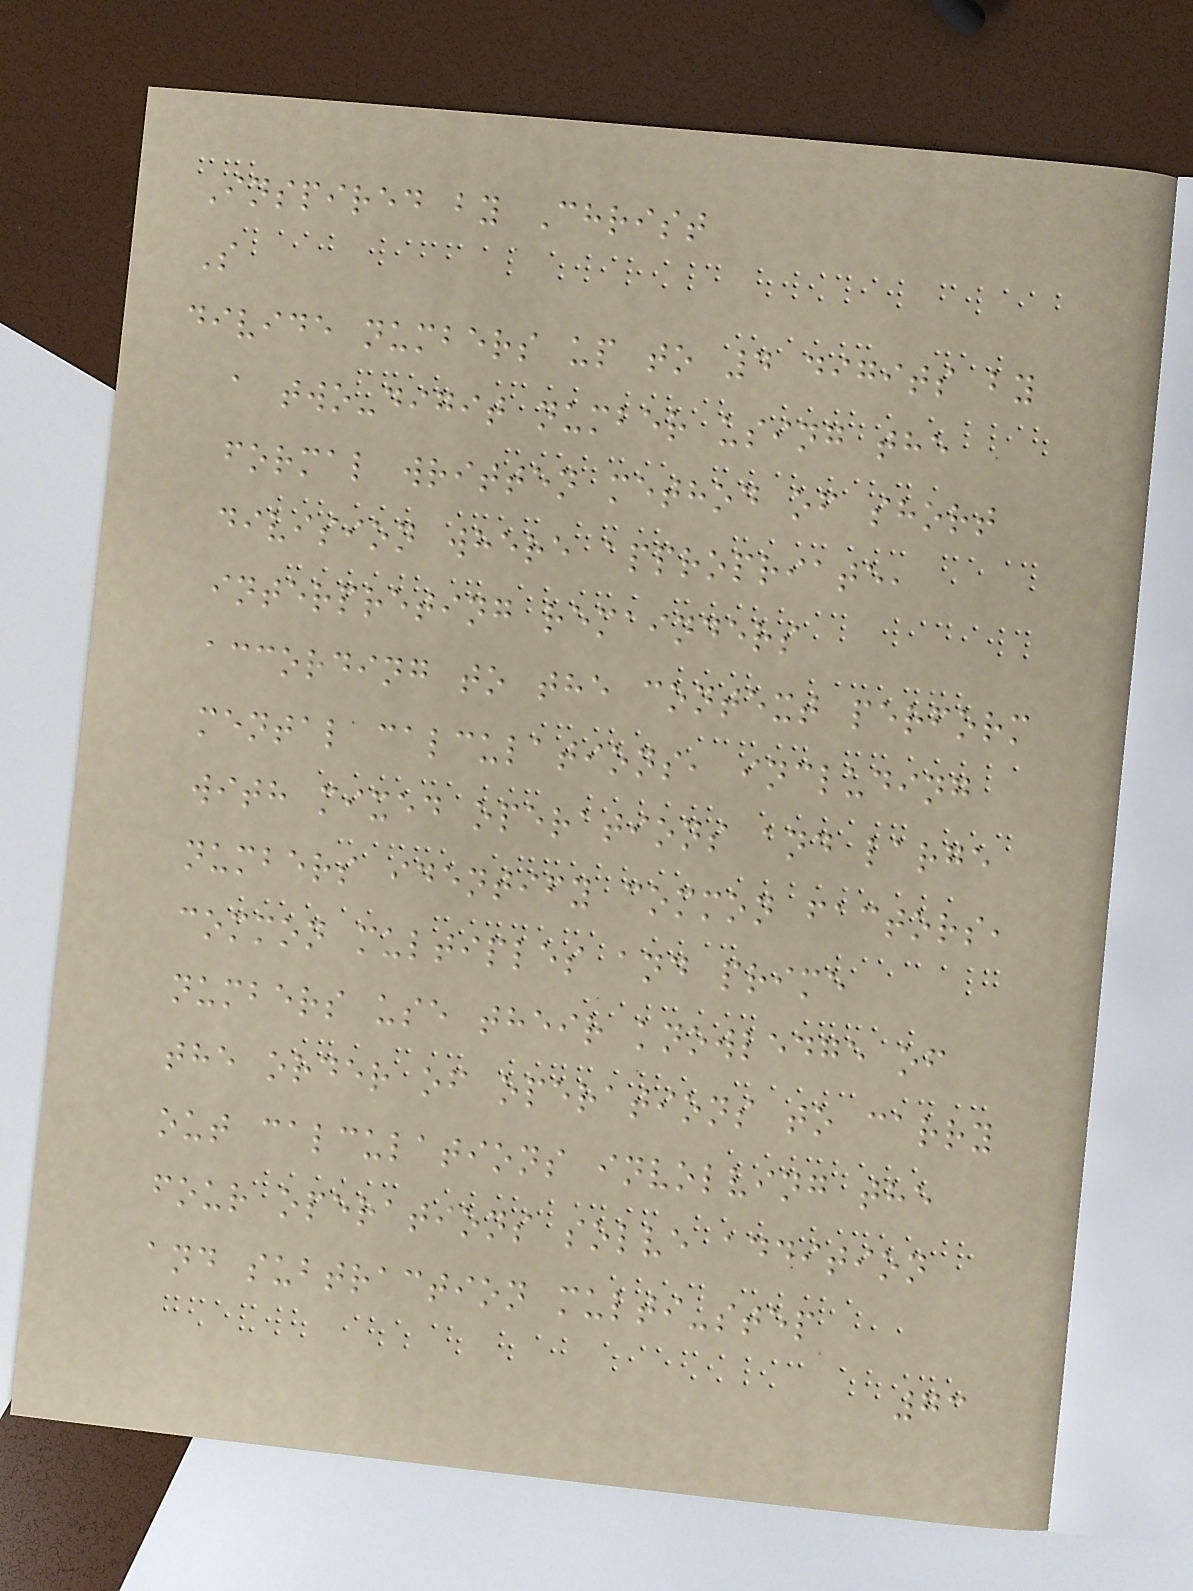Inspired by Christ
S
divide numbers up to 4 digits by
a two-digit number using the
formal written method of short
division where appropriate,
interpreting remainders
according to the context perform
mental calculations, including
with mixed operations and large
numbers identify common factors,
common multiples and prime
numbers use their knowledge of
the order of operations to carry
out calculations involving the
four operations solve addition
and subtraction multi-step
73
